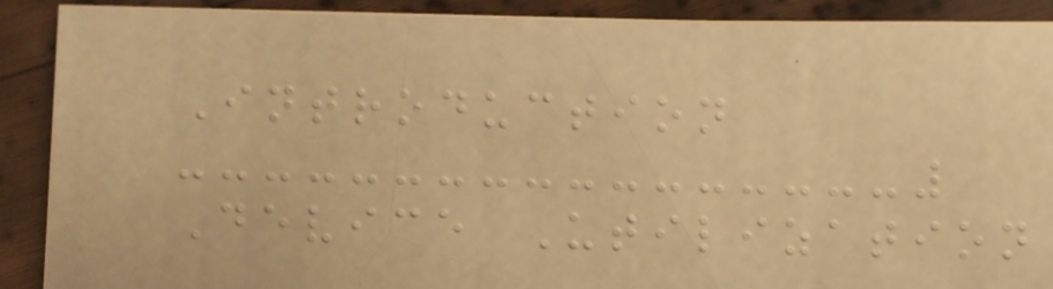Introduction
Device Utilization
